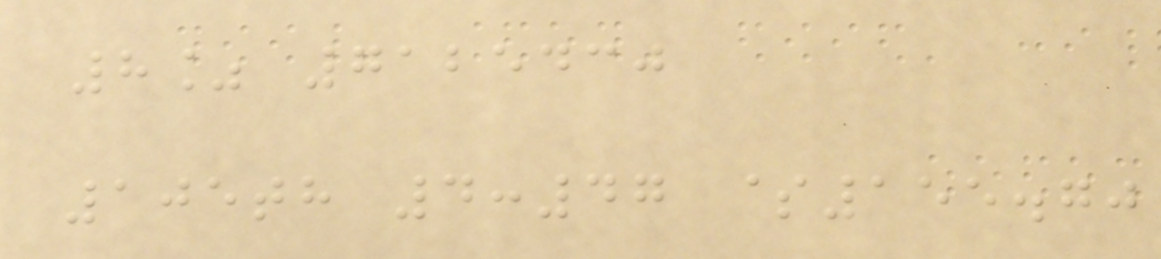8% 7125430
105th 4:47 $155.70
